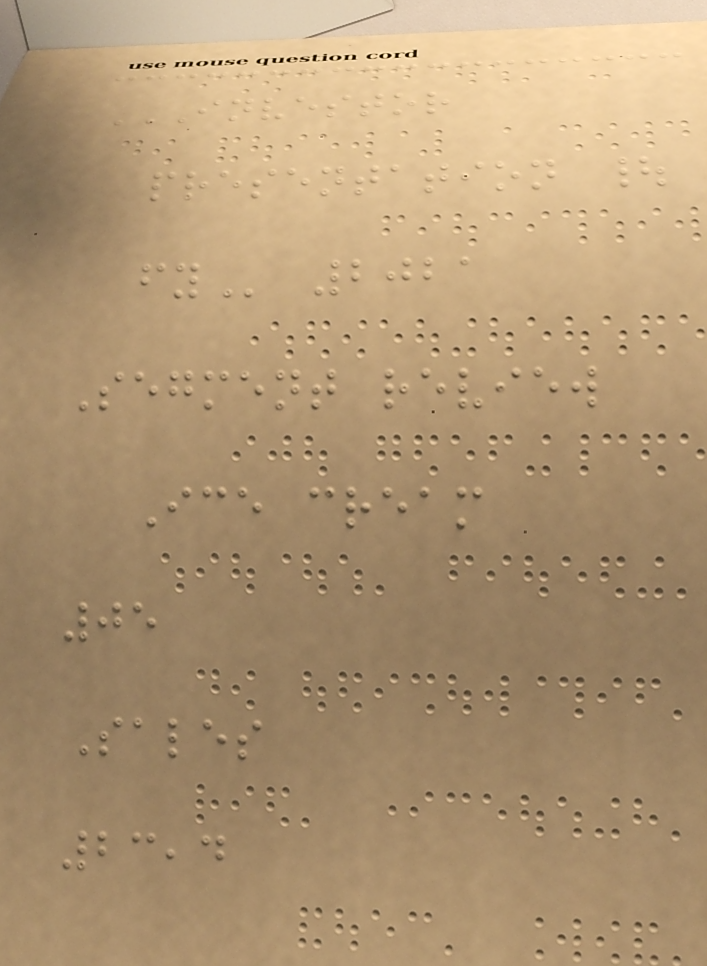INVESTOR
PRESENTATION |
FY 2021
Segment review
Ice cream
05
Sales
23,4
